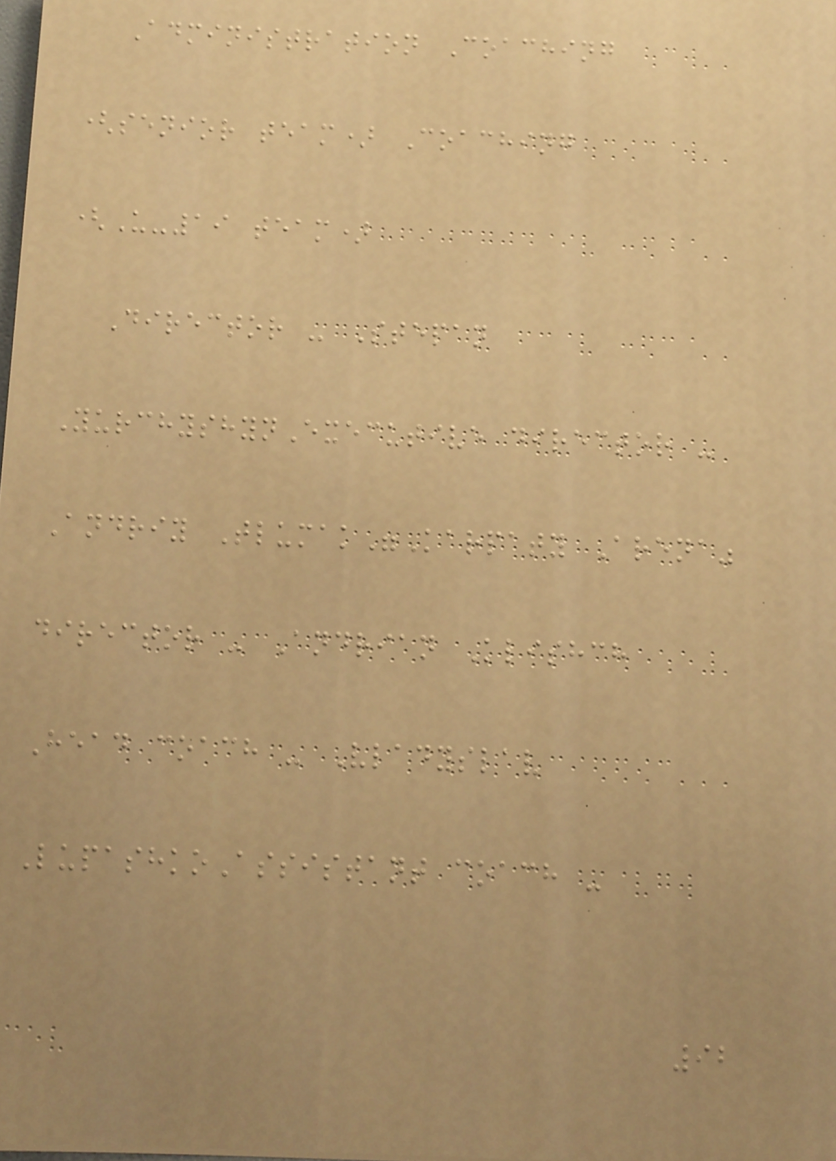Administration Coaching
(senior team) Coaching
(U-19 team)
Director - Stepan
YurchyshynExecutive director -
Andriy Tlumak"Karpaty Arena"
director - Andrian Klishch
Head coach - Vladyslav
LupashkoAssistant coach -
92
